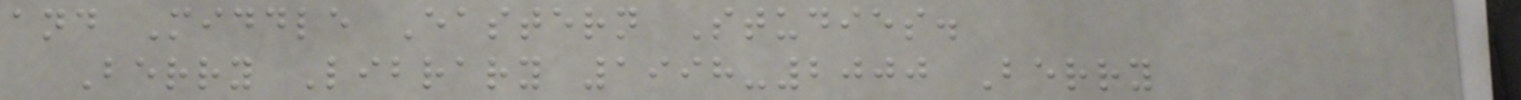and Middle Eastern Studies.
Berry Library 1998-2000 Berry
